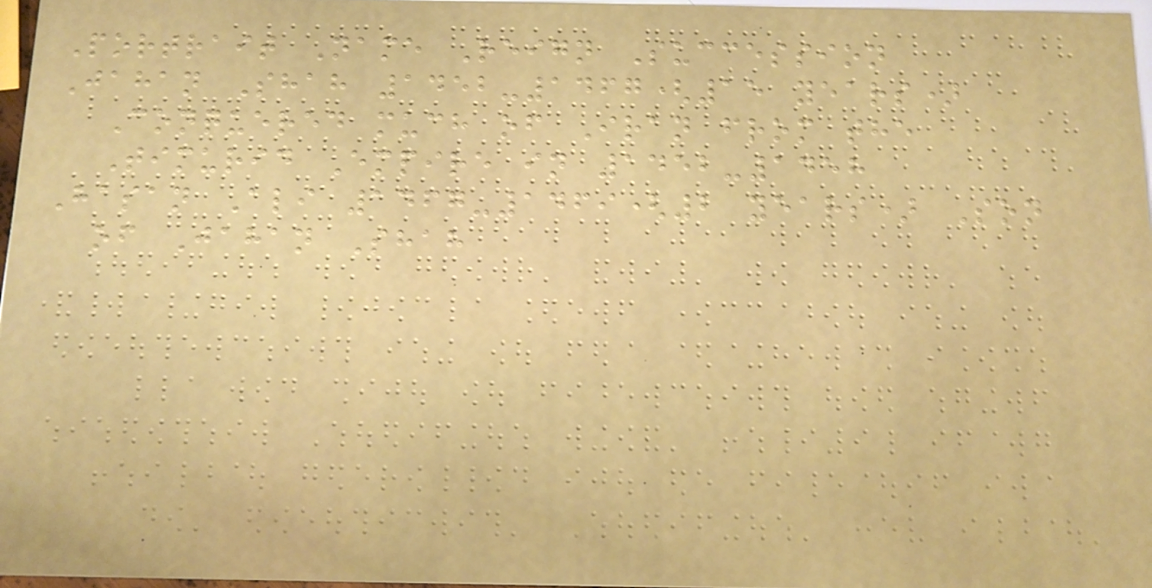Portrait Name Reign Succession
Jahan Shah 1452-1467(15 years)
Conquered much of Iran from the
Timurid Empire in 1452-1458
Hasan Ali 1467-1469(2 years) Son
of Jahan Shah
